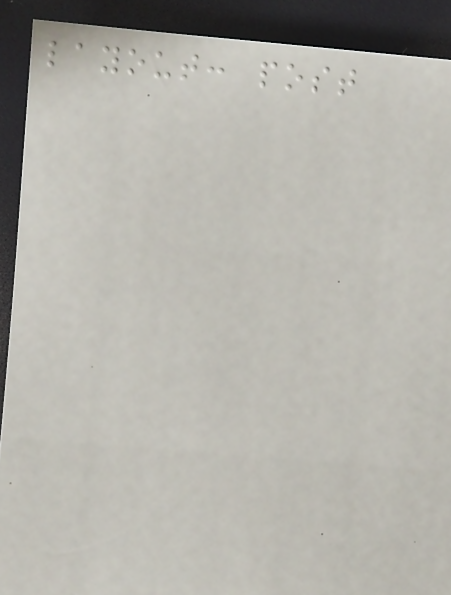layout: post
